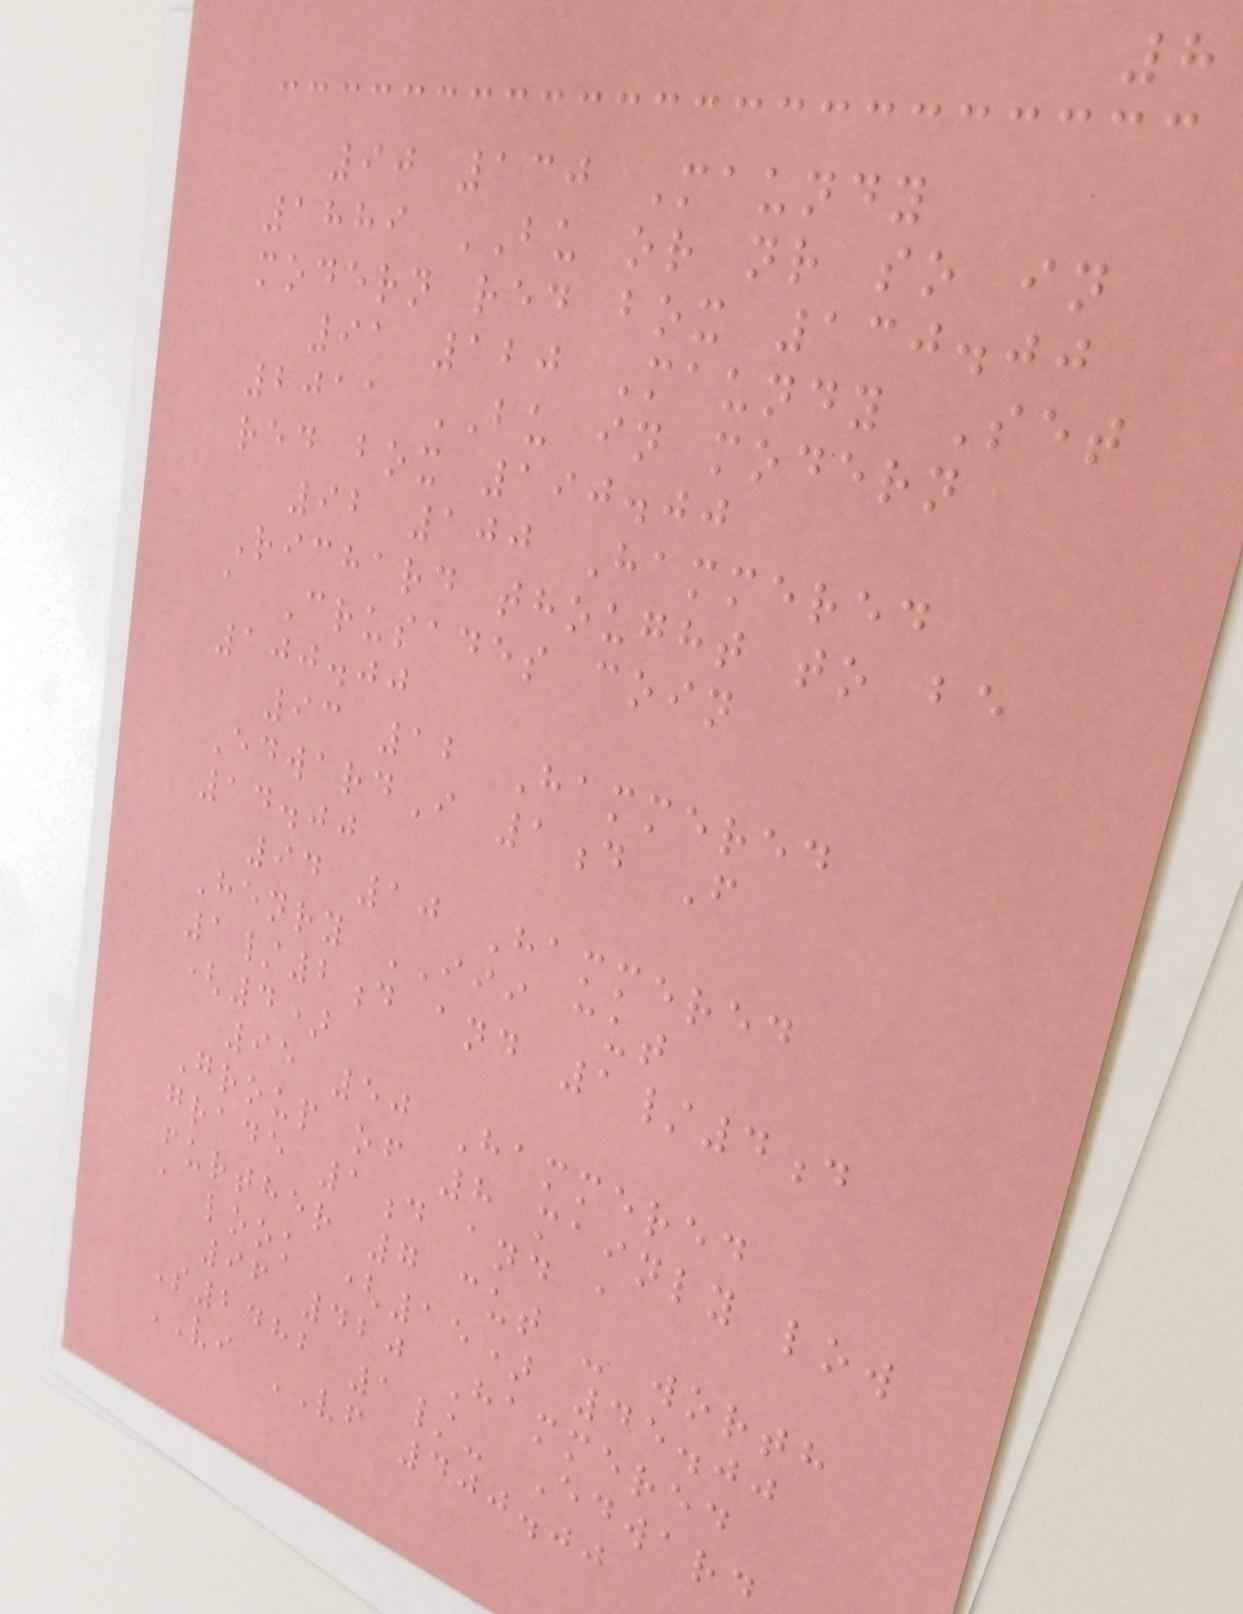8
90 130 Maundy
1889 BU or nr so in
modern red box 130.00
91 120 Maundy Set
2011 BU in modern
red box 190.00
92 100 Hammered
Richard thought to be
a Crusades coin
100.00
93 12 Hammered
EdwardI 1d F
14.00
94 10 Hammered
Henry III cut
1/2d and 1/4d
(4)
95 50 Hammered
Group of 8 mainly low
grade 1d and a
further 7 cut - worth
a look (15) 45.00
96 420 Hammered
S2482 1/- Edward
VI VF 400.00
